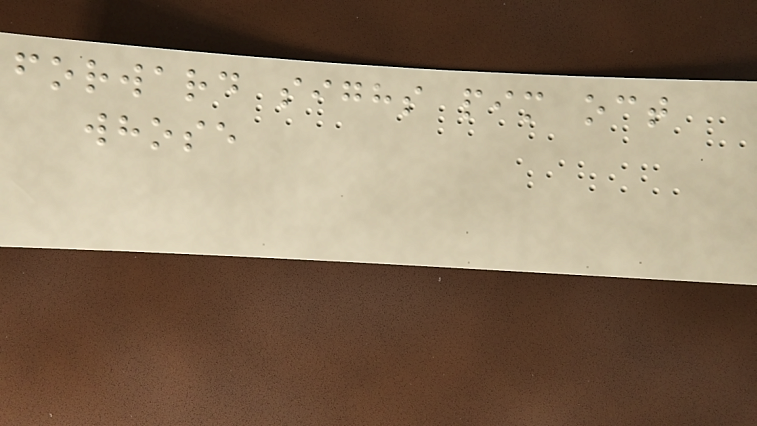forward sighs pim oct
whose
